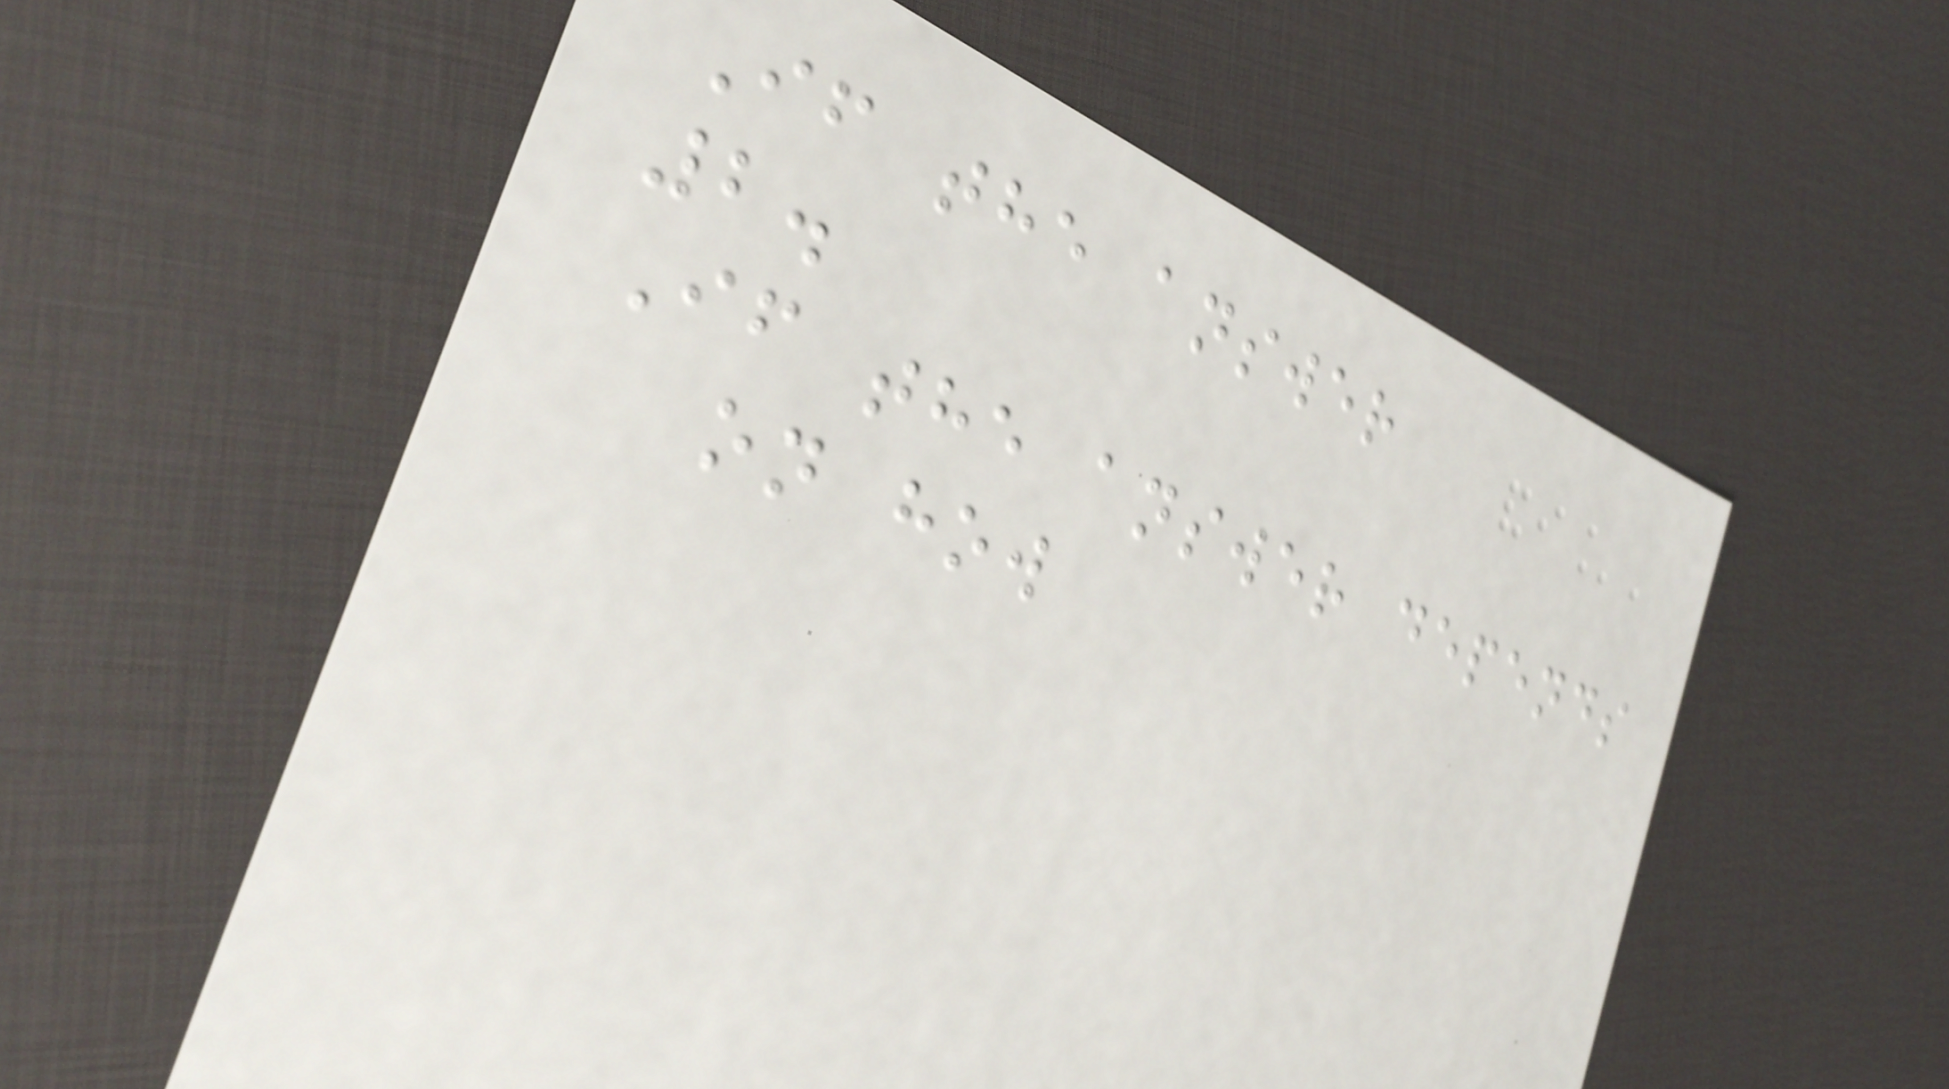If the answer
2.
If the answer depends
on how
